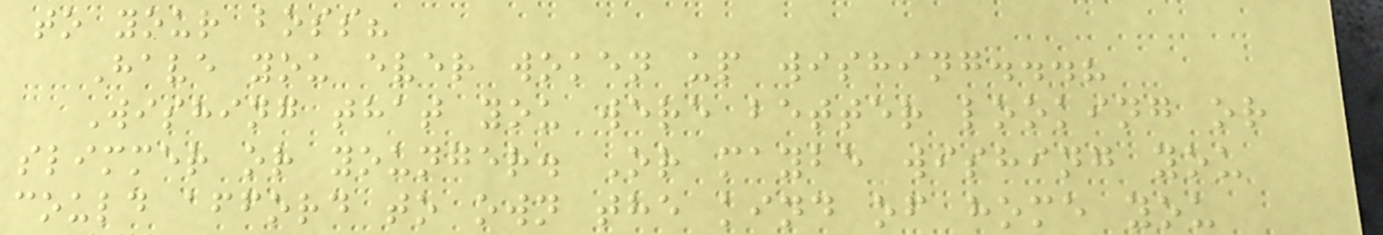to your boss?
Have you ever woken up wishing...?
Wishing that you were better looking or
slimmer or younger. Or maybe wishing you
could afford to own the kind of home you
